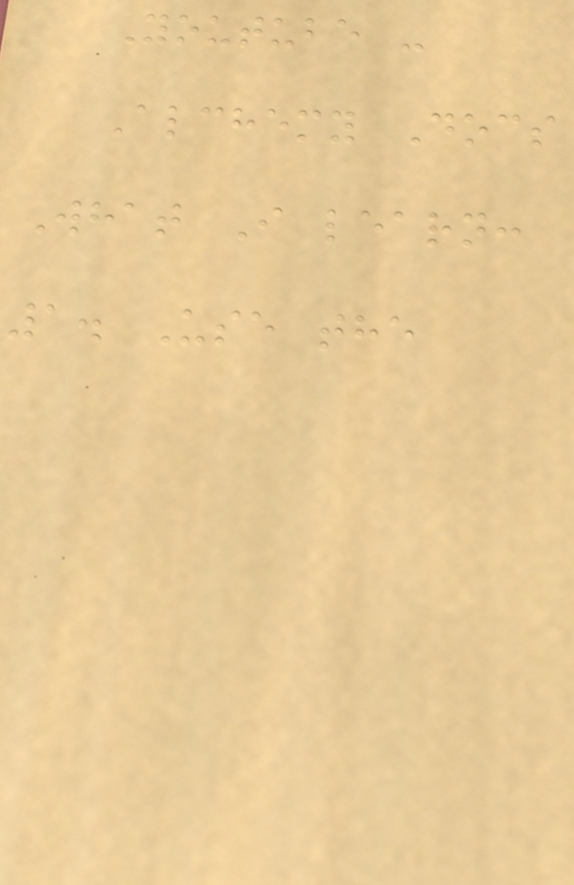Youtube -
Alchemy Docs
What I learn:
1. Use the
